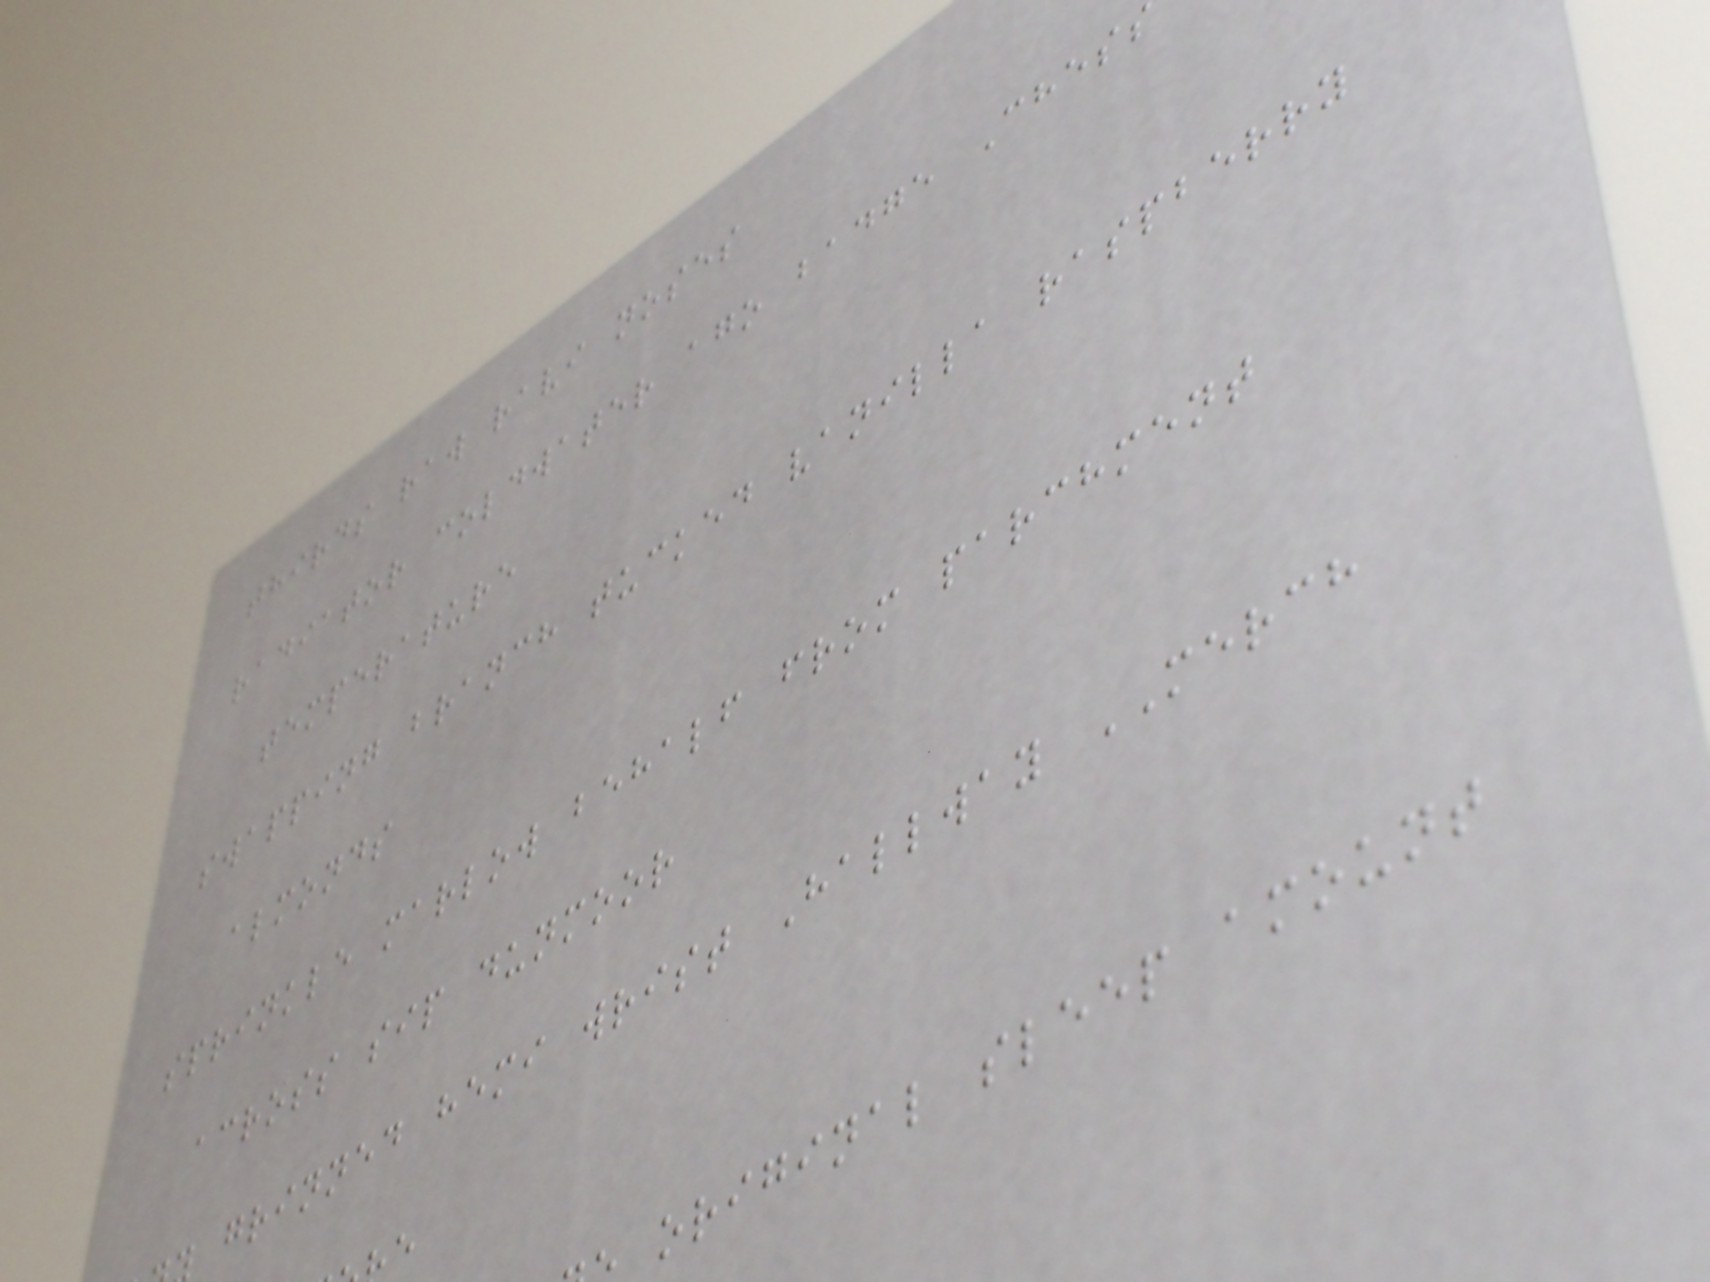thirds raw ravi noses
radiator coldwater ago badge Chess
temperature
swapping branch tucked vanilla raspberry
almonds
sprinkle marlow behalf from parchment
across sip dunmoor
grinned hemi wrist Hallway MERCH
original sleep amount
